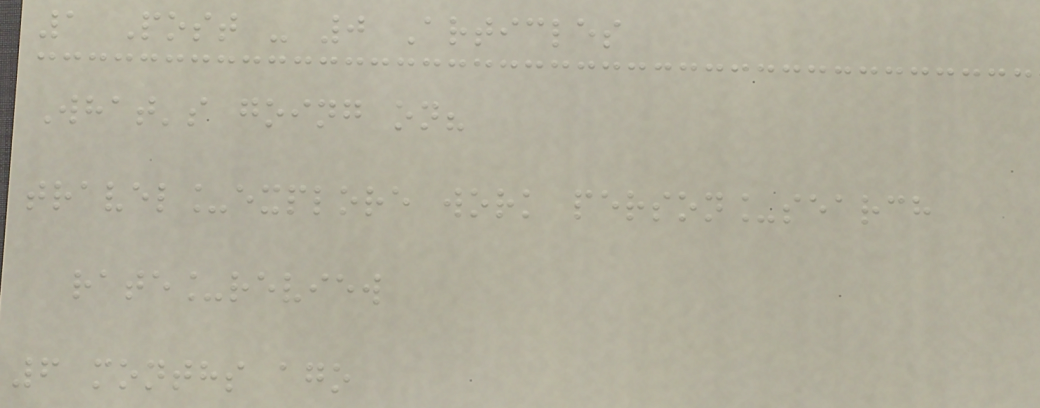1 Post - 0 Articles
What's going on?
travel_explore work person_search
rate_review
6 months ago
